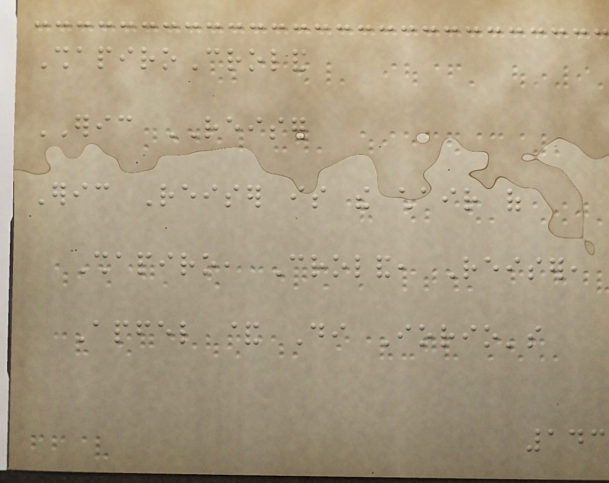ShapiroCroland
ERIC REISER
Eric Reiser is the chair of
Shapiro, Croland, Reiser,
Apfel & Di Iorio's
143
